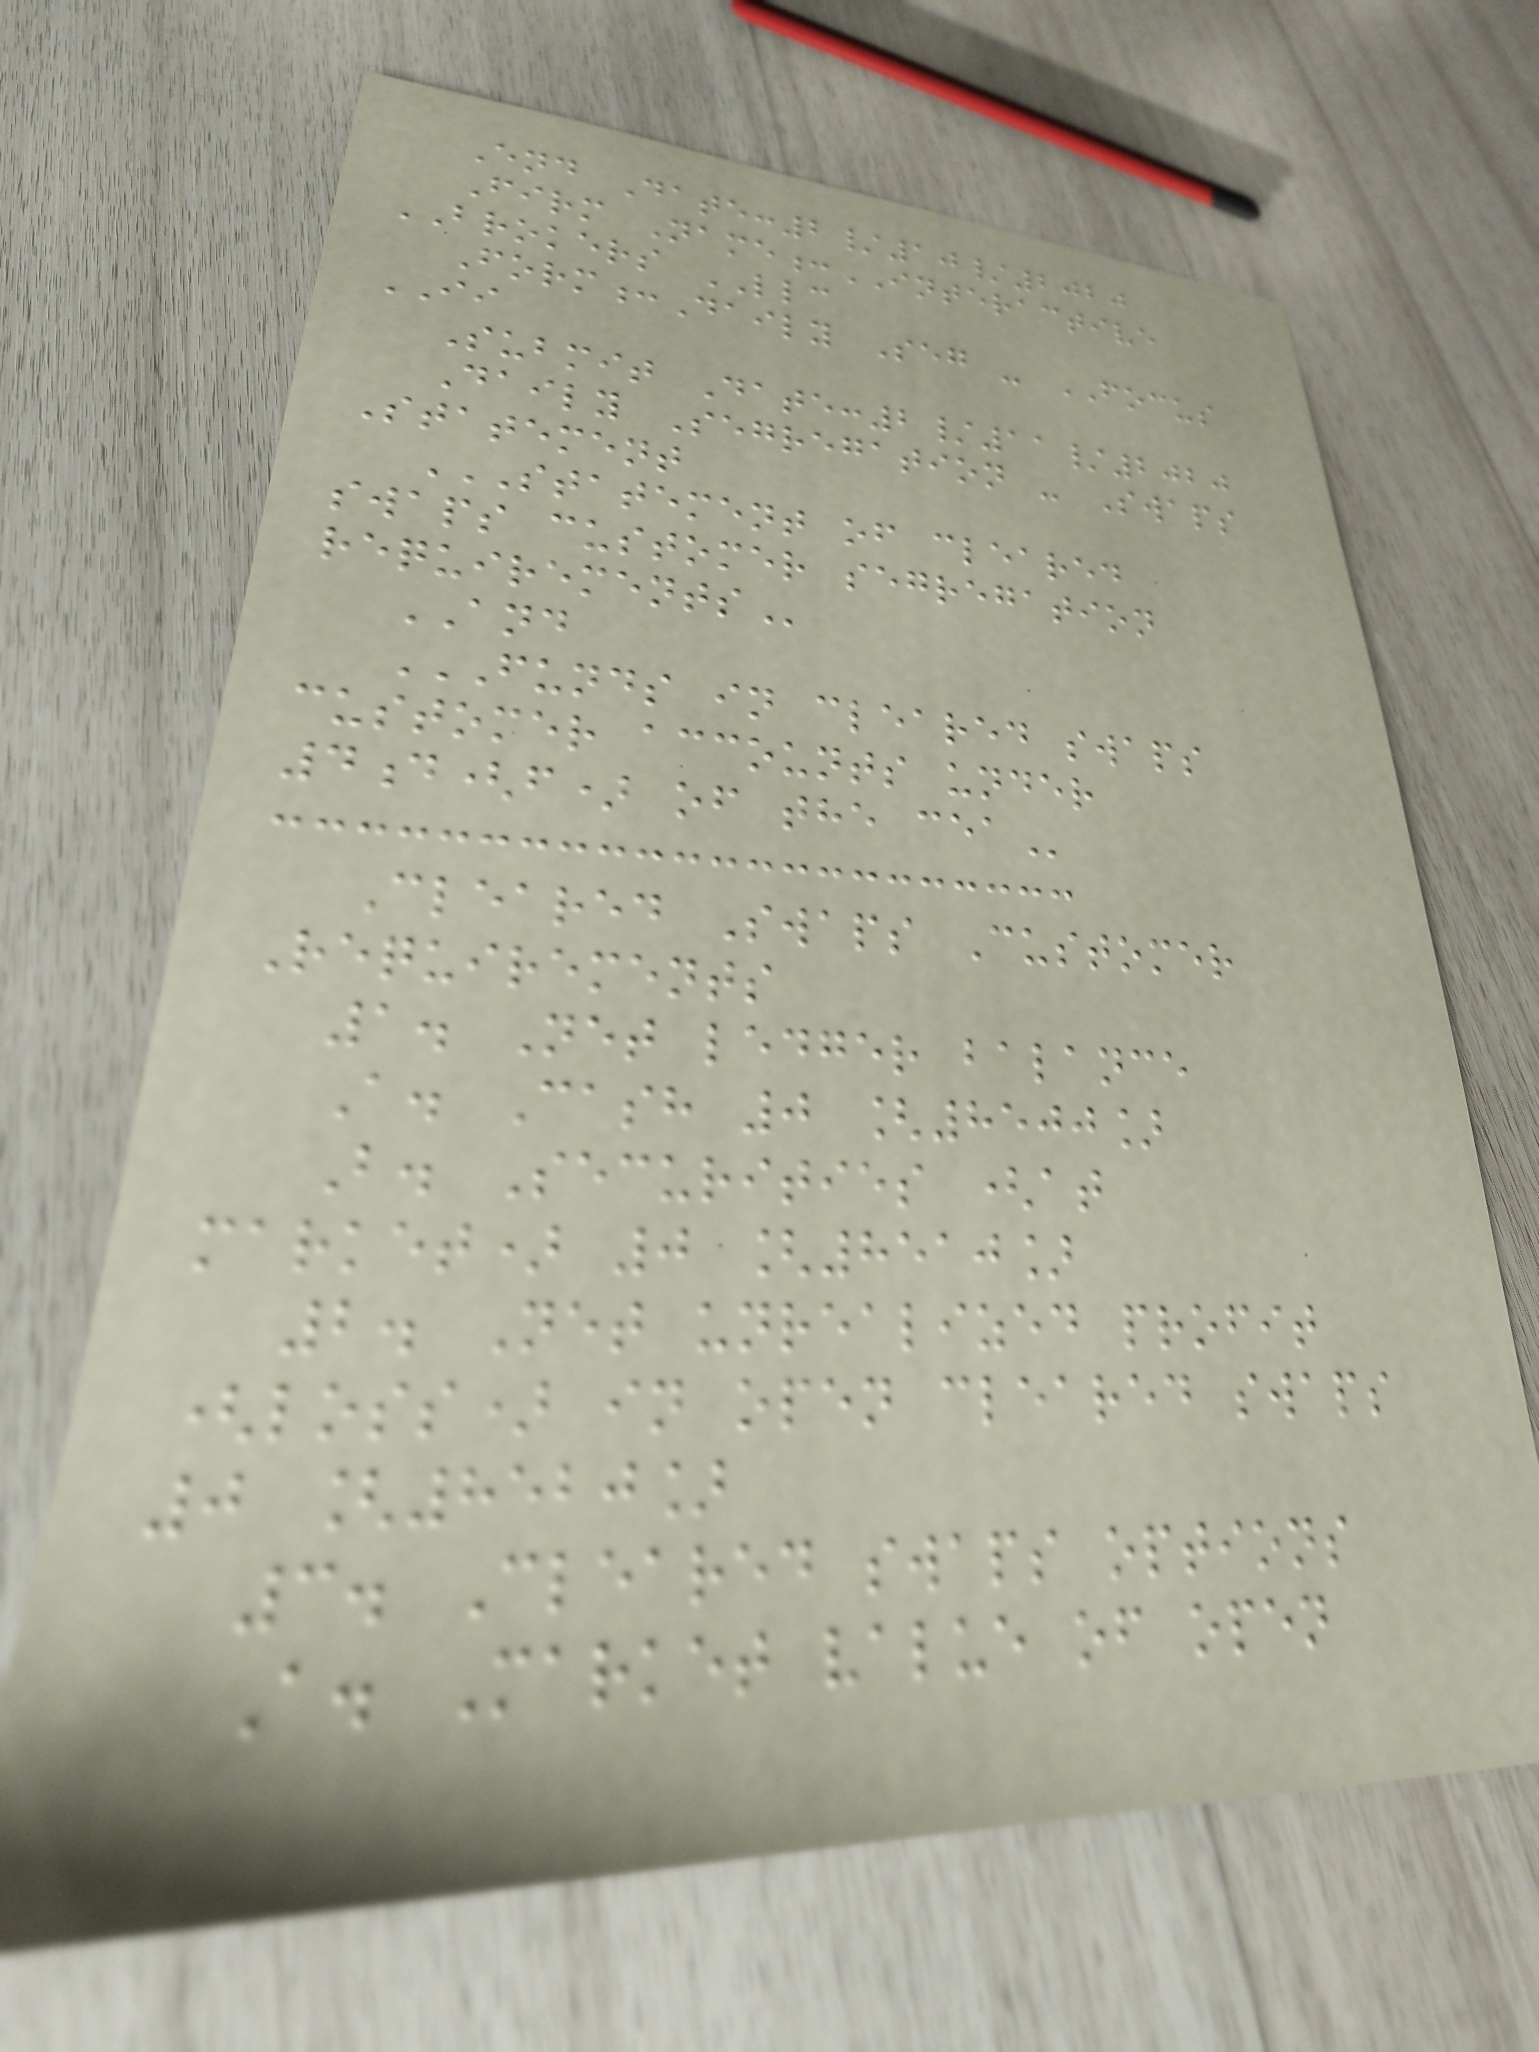End Date:2/10/2020
Firm Name:INTERACTIVE
BROKERS LLC
Form:Daily Seg - FOCUS
II
Submit Date:2/11/2020
Daily Segregation - Swaps
Statement
STATEMENT OF CLEARED
SWAPS CUSTOMER SEGREGATION
REQUIREMENTS
AND
FUNDS IN CLEARED SWAPS
CUSTOMER ACCOUNTS UNDER
4D(F) OF THE CEA
Cleared Swaps Customer
Requirements
1. Net ledger balance
A. Cash 0 [8500]
B. Securities (at
market) 0 [8510]
2. Net unrealized profit
(loss) in open cleared swaps
0 [8520]
3. Cleared swaps options
A. Market value of open
